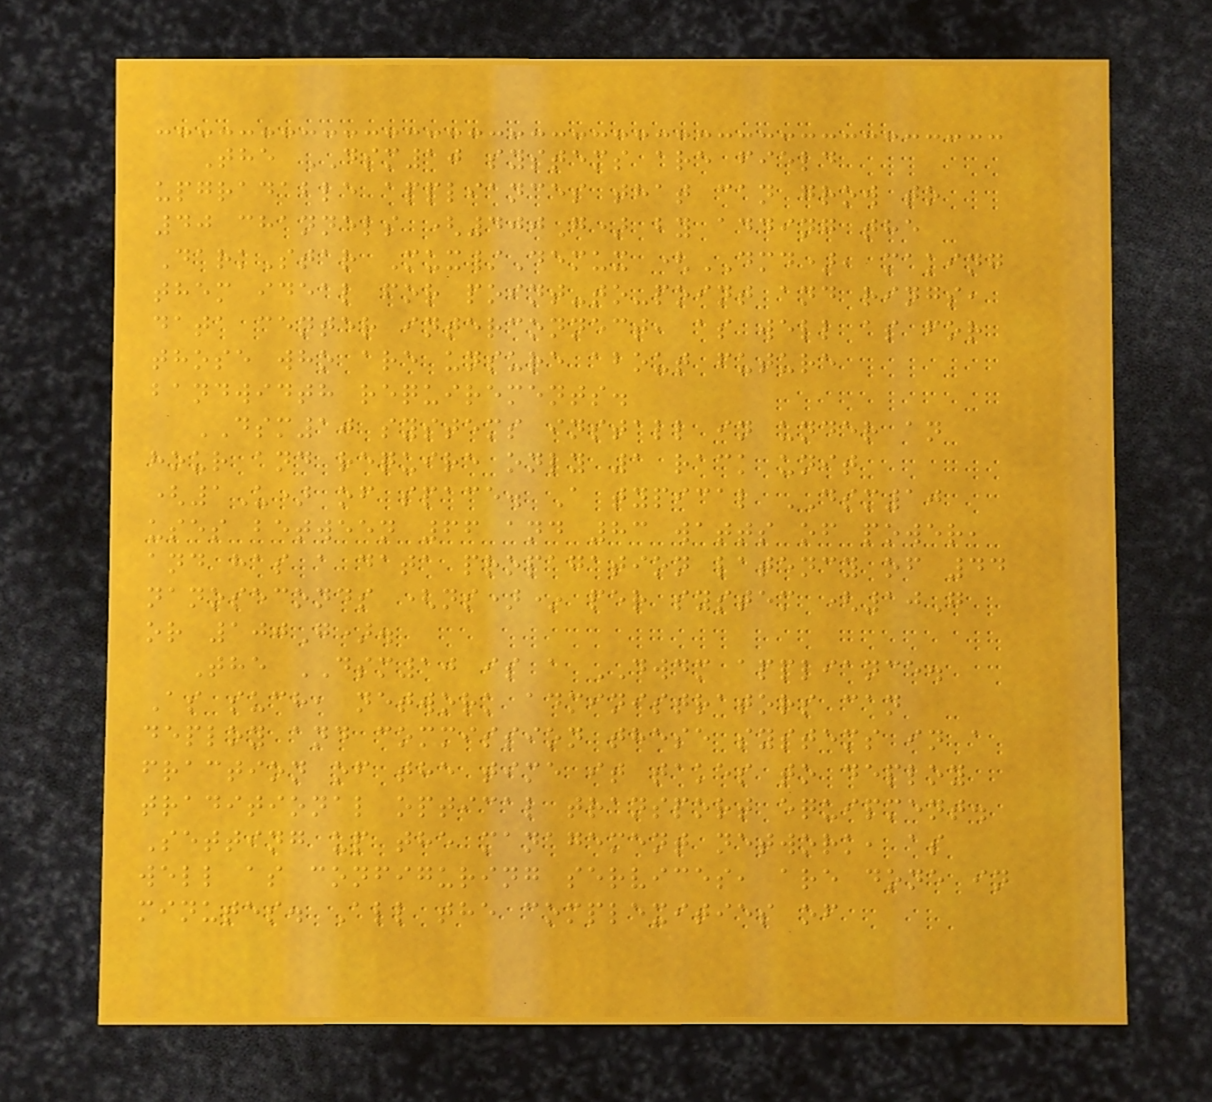The DSM10 systems are field
upgradable appliances that can grow to
40 channels (400G) by adding the
DarkStar Mux/Demux (DMD), making
them ideal for point-to-point and rings,
data center interconnect, as well as for
those who are unsure about future
bandwidth requirements.
DSM10 systems install in under an
hour and require only 1 rack unit
(1U) of space. A typical DSM10
uses between 66 and 83 watts of power,
and has a data propagation latency of 44
nanoseconds (ns)* per system (10G
or 100G).
The DSM10 is a DWDM appliance.
As such, network administrators can
deploy and commission these systems in a
fraction of the time it takes to deploy
traditional optical transport equipment.
Setting up the management network, as
well as configuring services, are done in
minutes. All the complexities of
